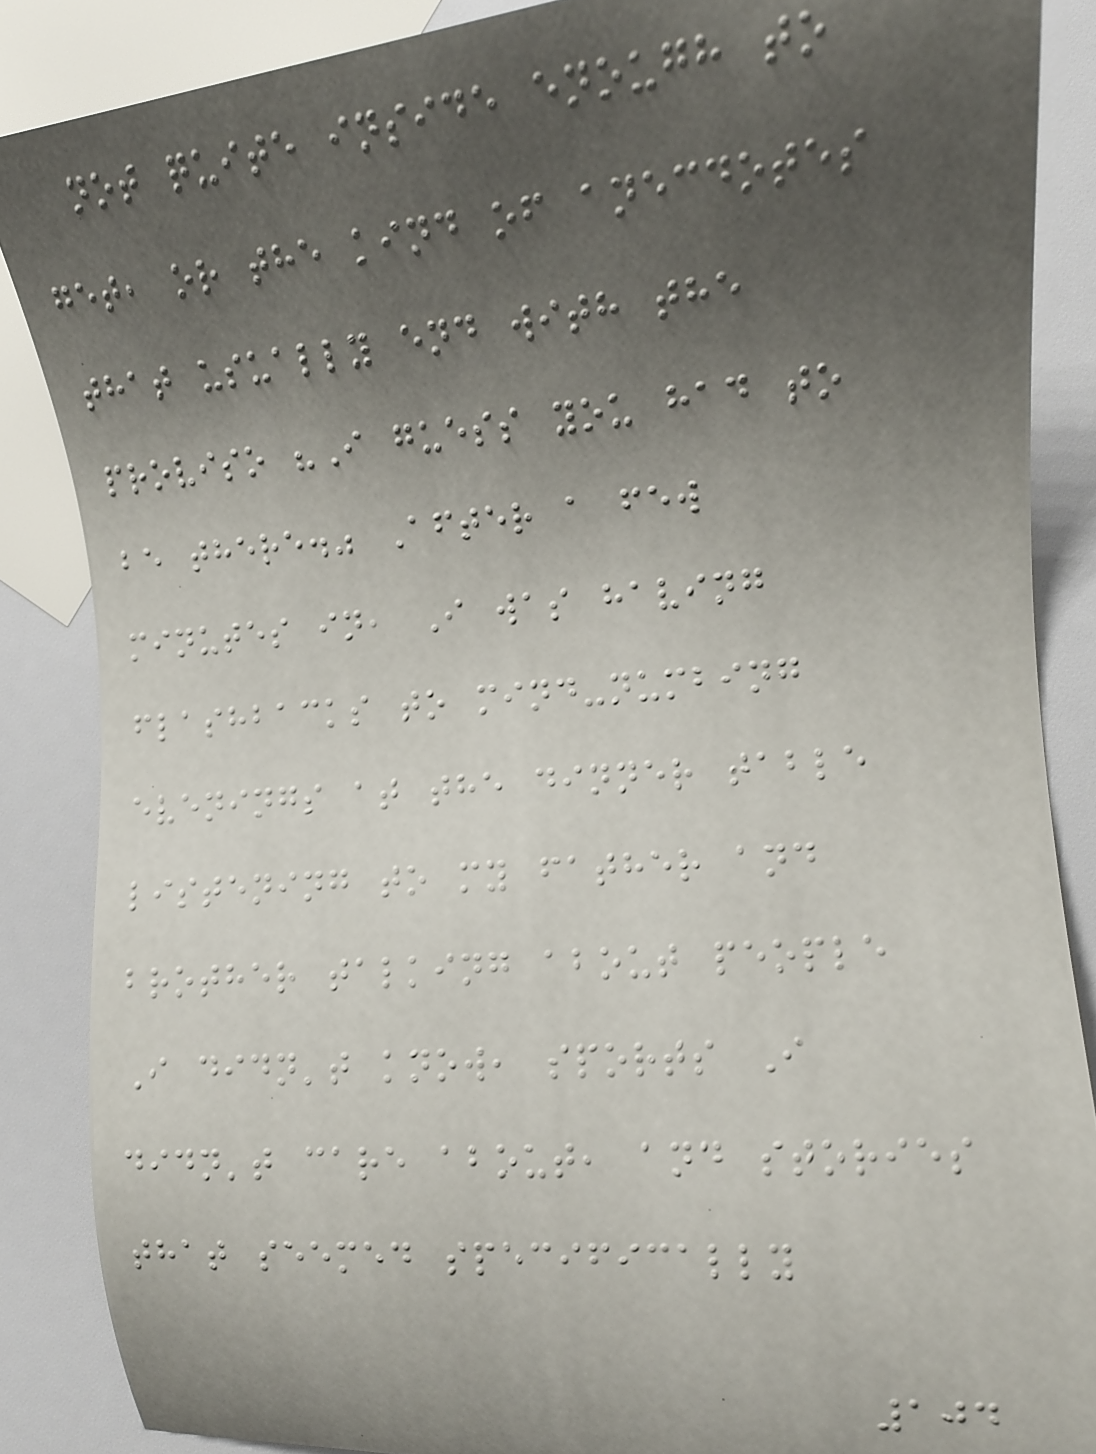not quite inside enough to
get, or the kind of anecdotes
that usually end with the
proviso "I guess you had to
be there." After a few
minutes in, I was having
flashbacks to mind-numbing
evenings at the dinner table
listening to my father and
brother talking about people
I didn't know, sports I
didn't care about, and stories
that seemed specifically
104
